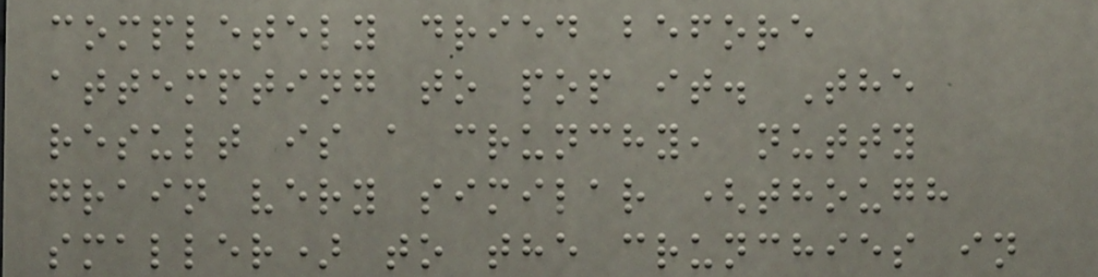completely dried before
attempting to pop it. The
result is a crunchy, nutty
grain very similar (though
smaller) to the crunchies in
